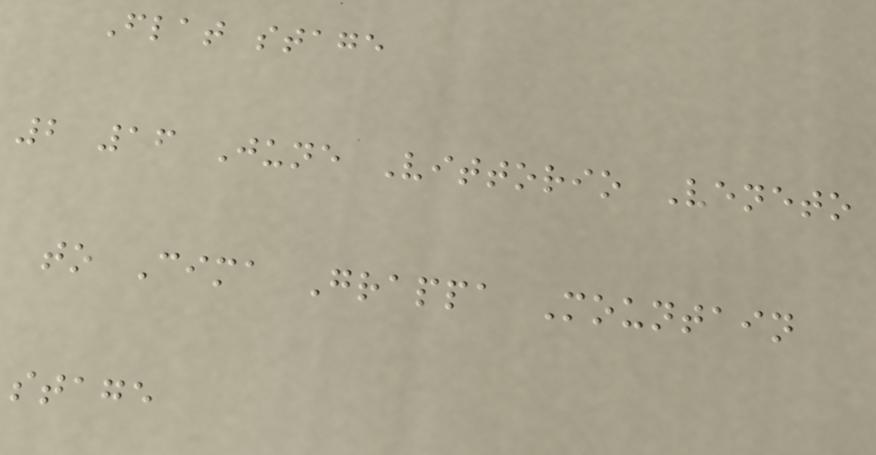Flat stage
2 16 June Vittorio Veneto
to Cima Grappa Mountain
stage
